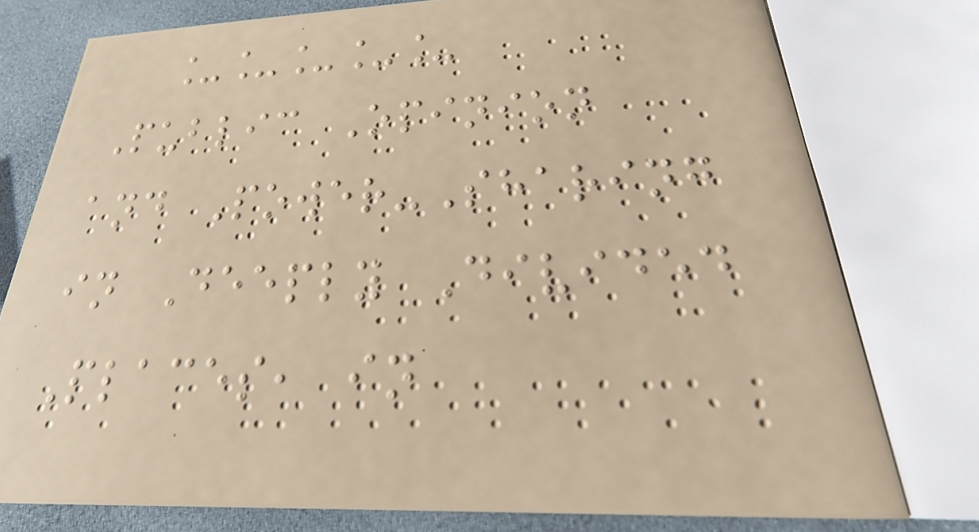_____
Public Opinion
and Power-Sharing
in Deeply Divided
Places, in
